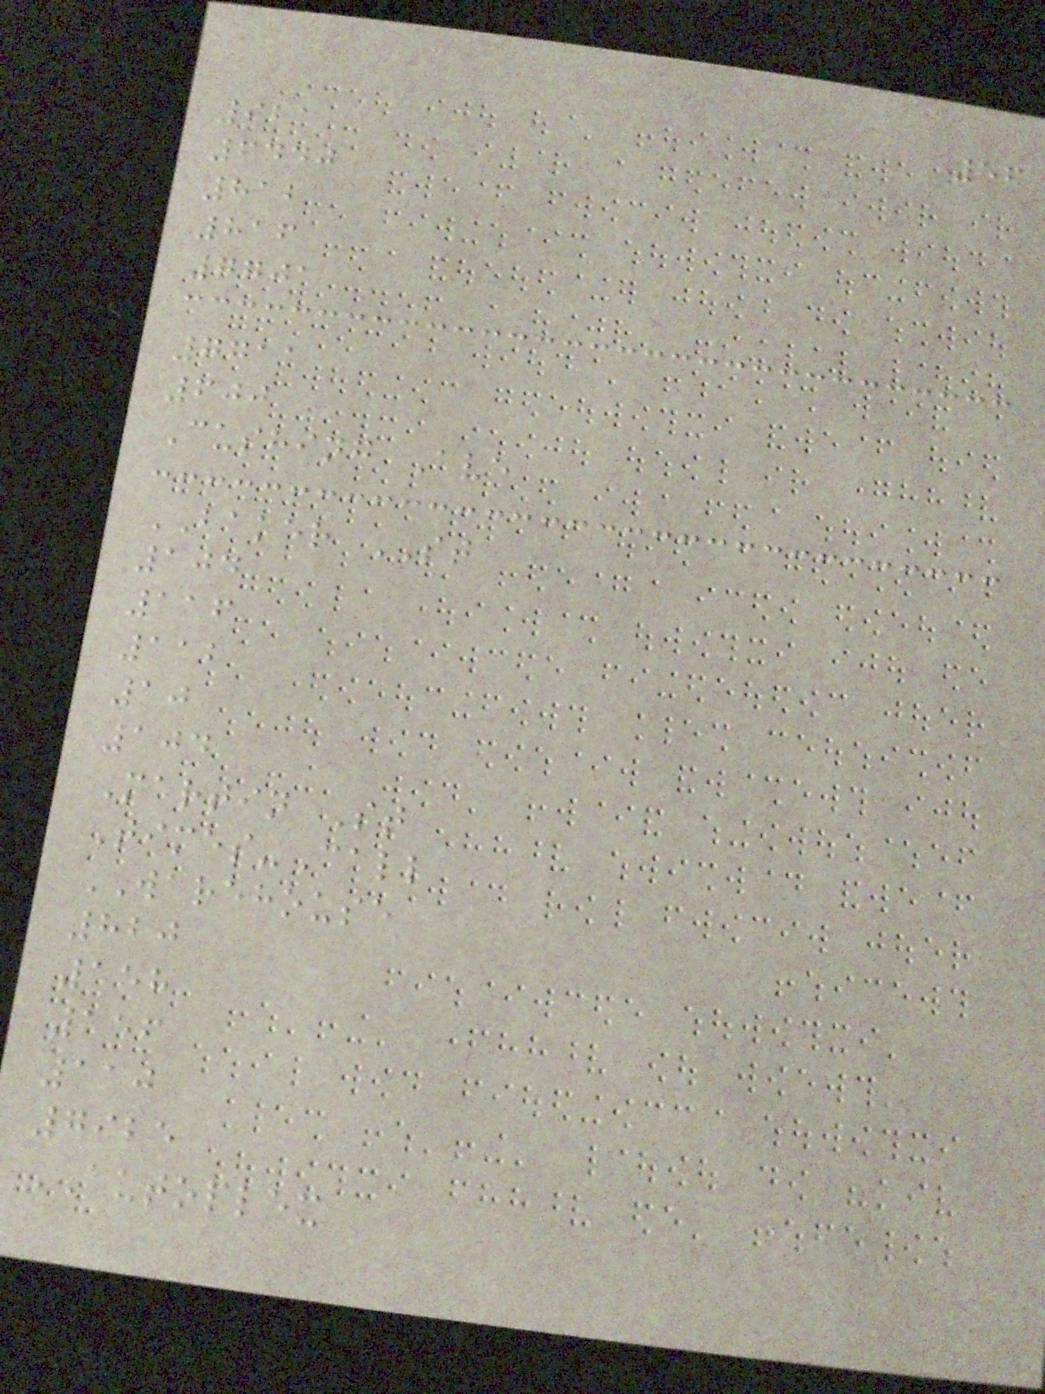56
921
6440
812
816
7701
7711
600
Cushing Ave
BAKER ST
104
116
112
10
104
Martin St
Times-Call
WAREHOUSE
820
158
156
110
7925
AUTOPLEX
